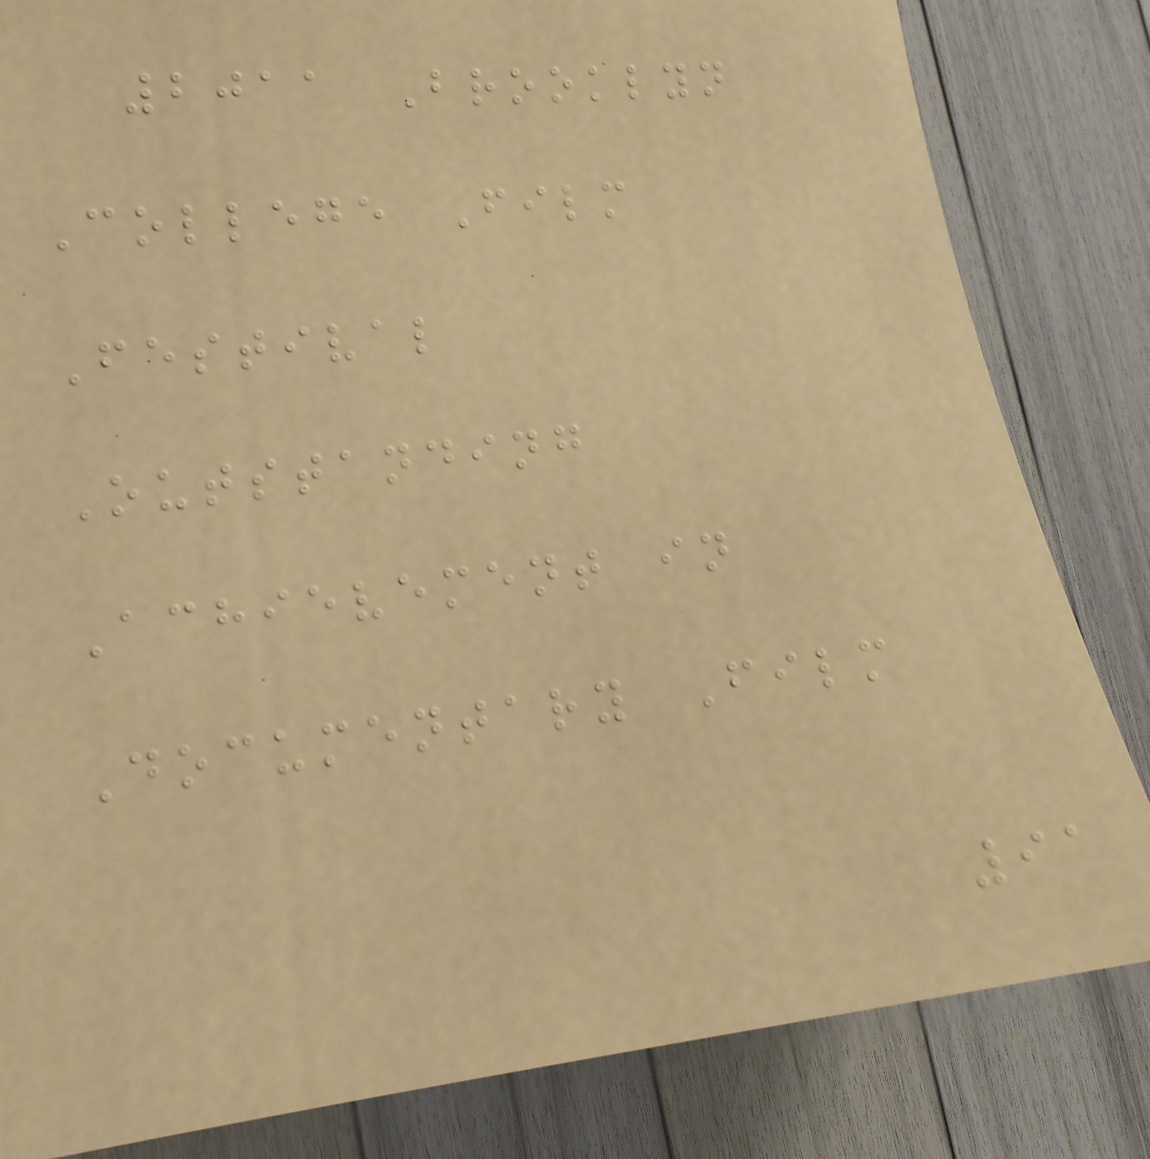2011 Brooklyn
College Film
Festival
Outstanding
Achievement in
Documentary Film
91
